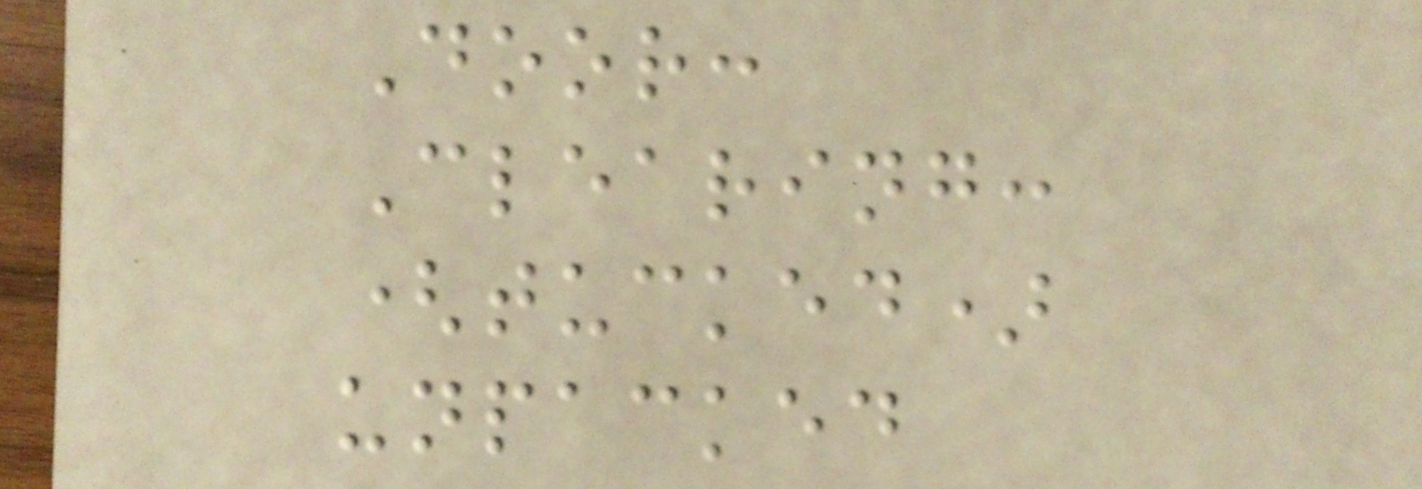Door:
Clearing:
(tucked)
unpacked
